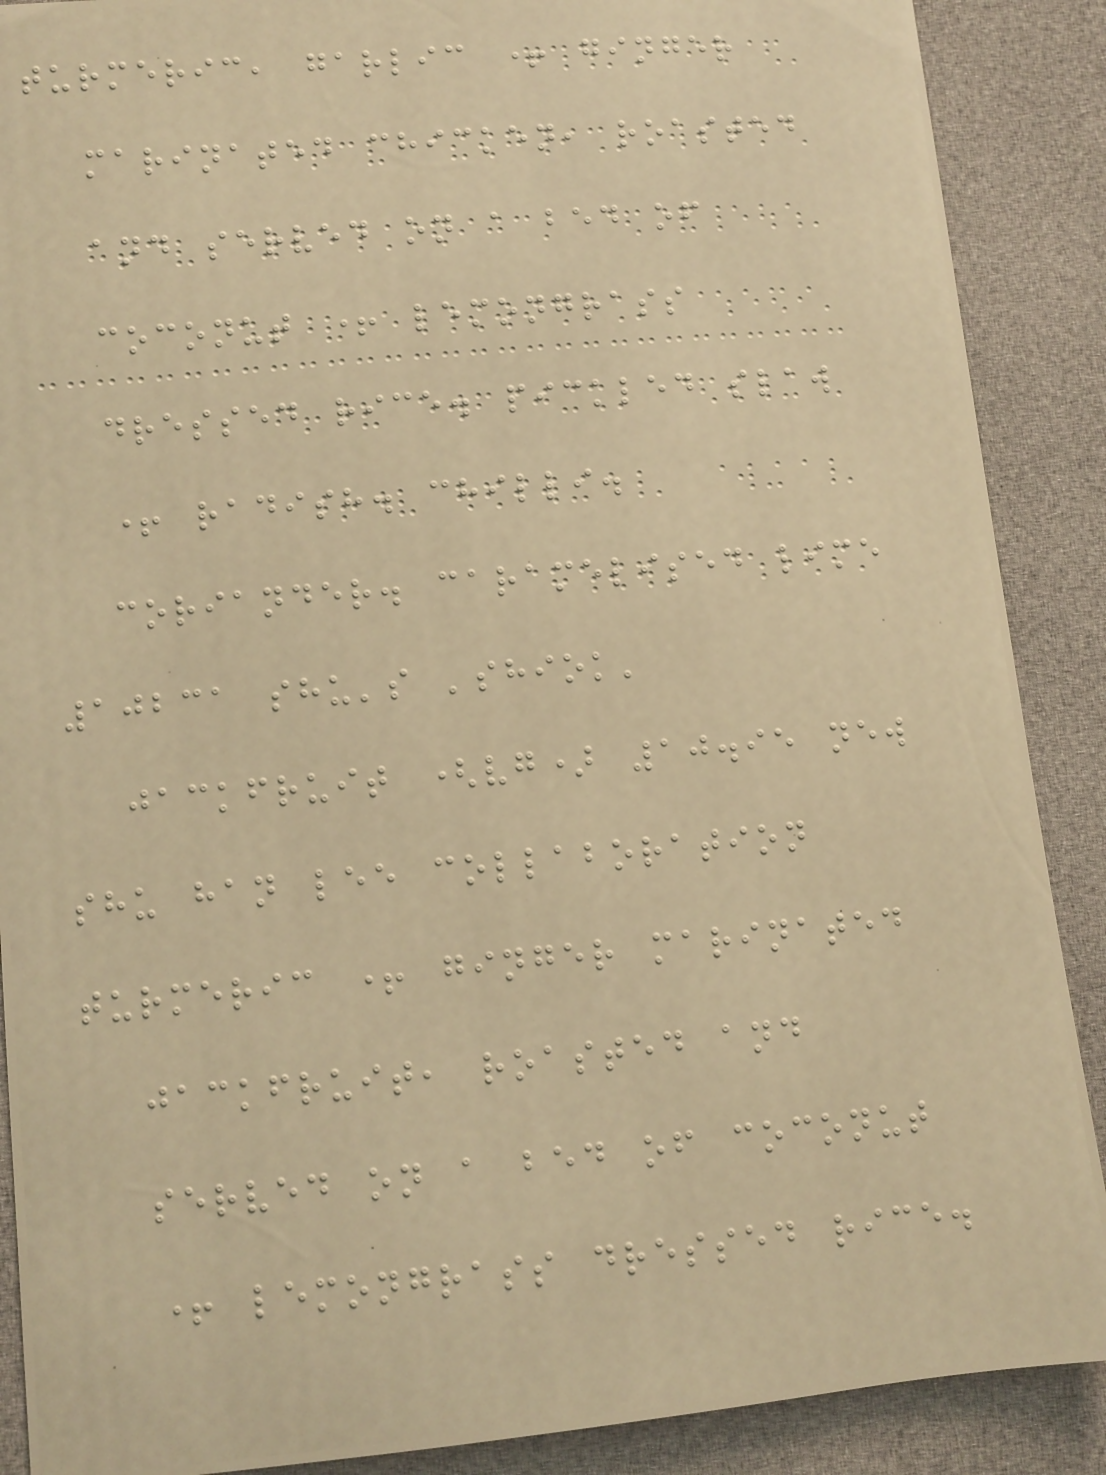turmeric, garlic + ginger
marinated chicken, roasted
and served on a bed of
coconut + lemongrass
dressed rice. pickled slaw
+ radish. chilli.
coriander. caramelised lime
10231 shu's 'shiok'
jackfruit (vg) 10.95 new
shu han lee collaboration
turmeric + ginger marinated
jackfruit, roasted and
served on a bed of coconut
+ lemongrass dressed rice.
